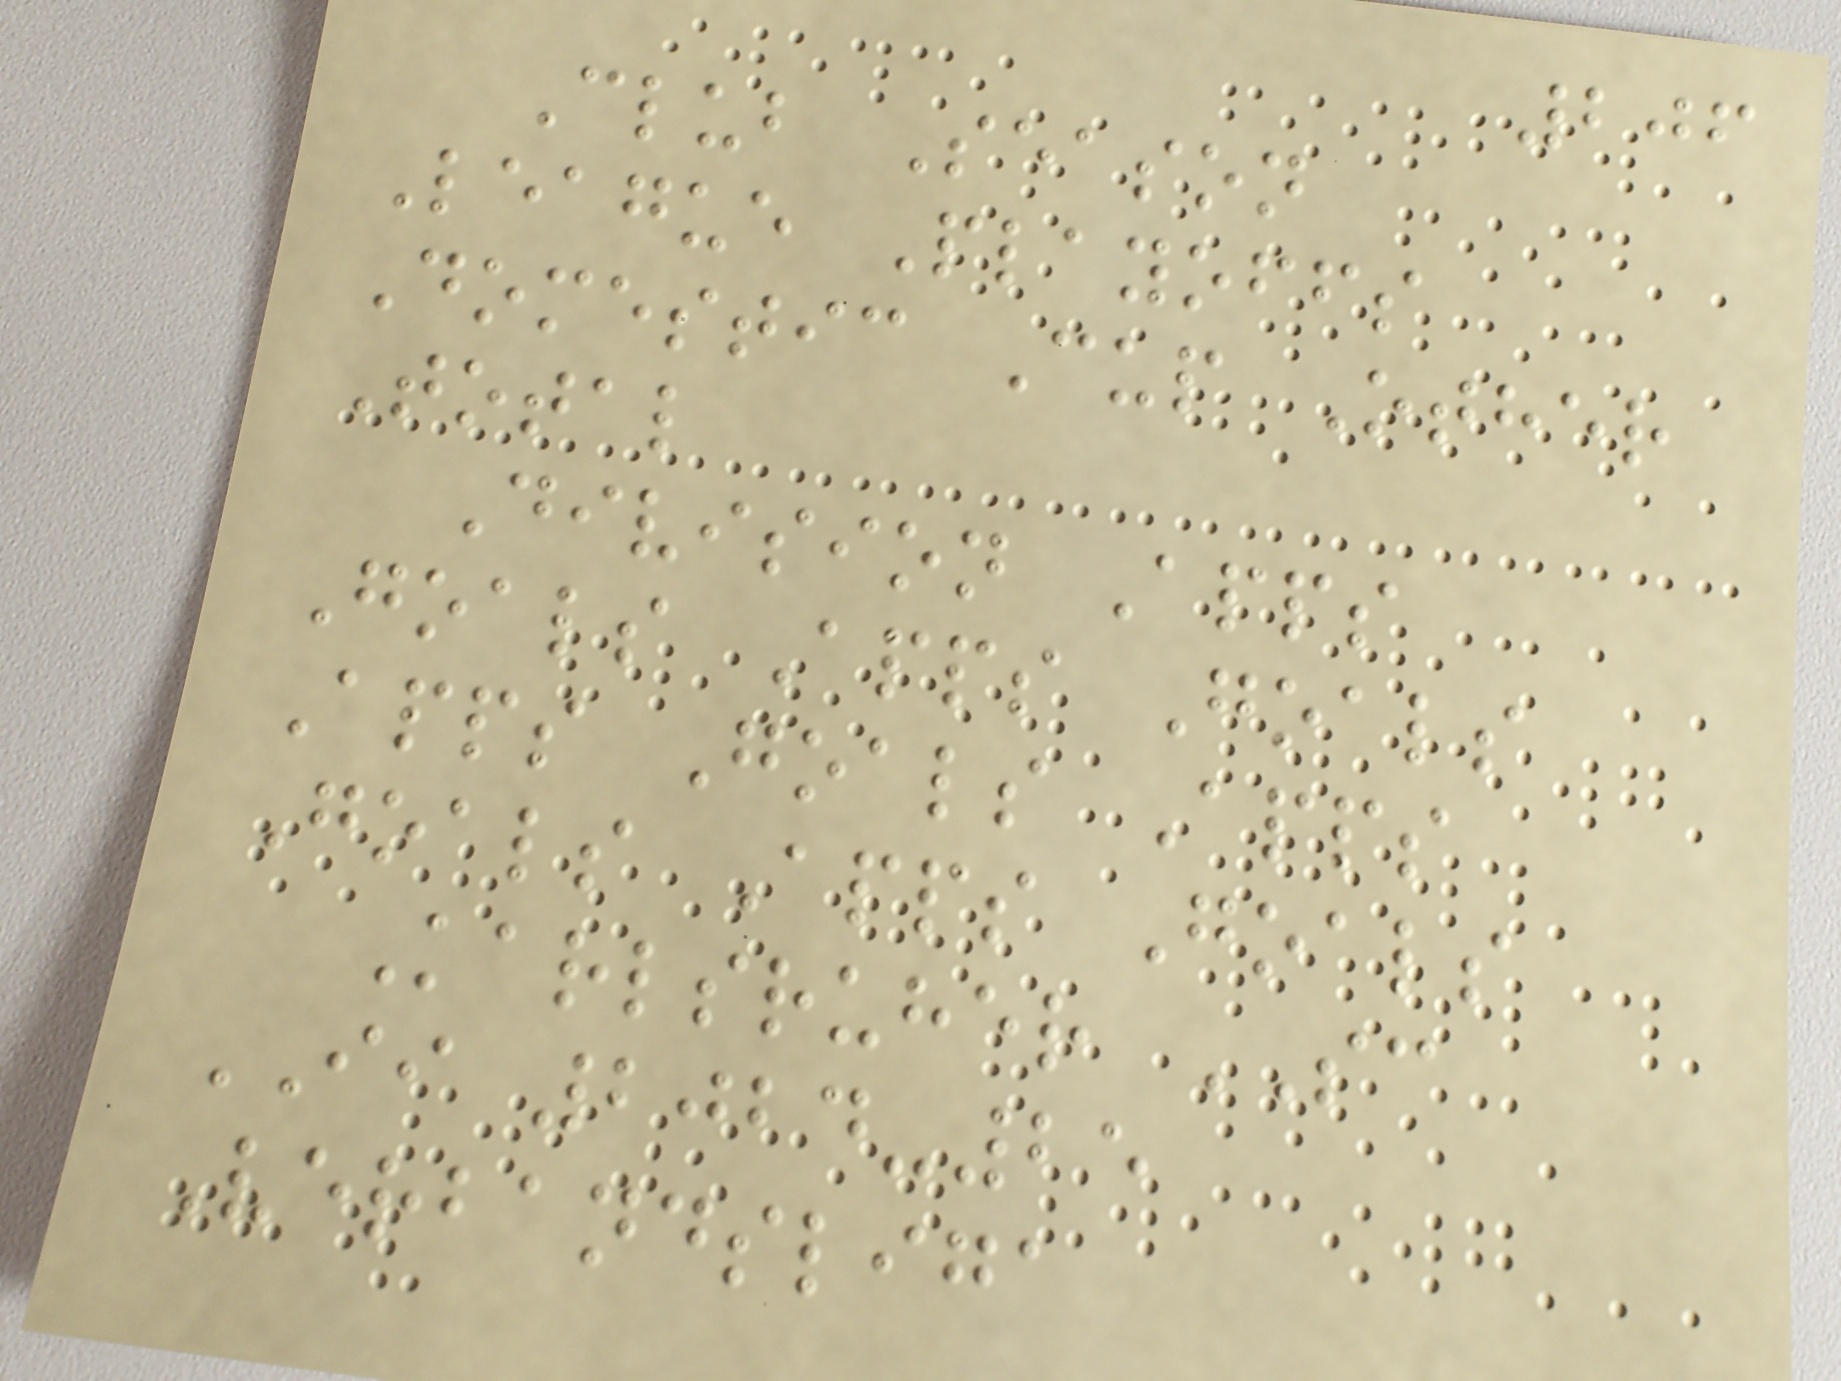206
Club Season
League Playoffs
Domestic Cup Other
Total
Division Apps
Goals Apps Goals
Apps Goals Apps
Goals Apps Goals
Karlsruher SC
II 2024-25
Verbandsliga
